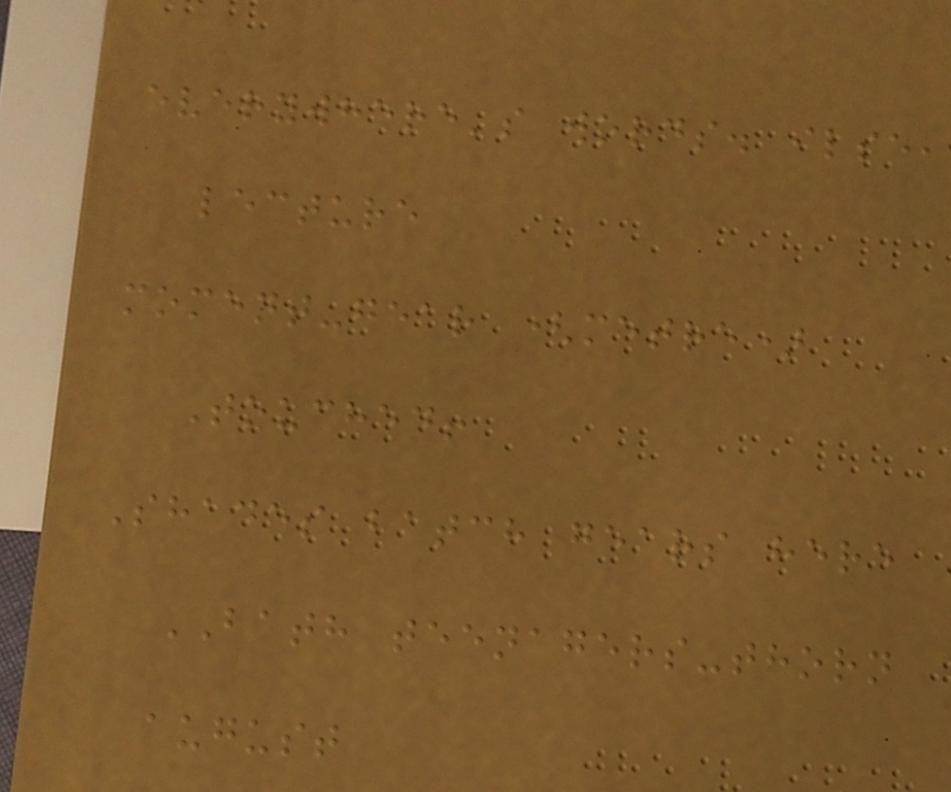everywhere's words. ilse,
lecture
moment-gear (metre)
Touched!
Shades batch gears here
BATH teenagers-thorn
august
